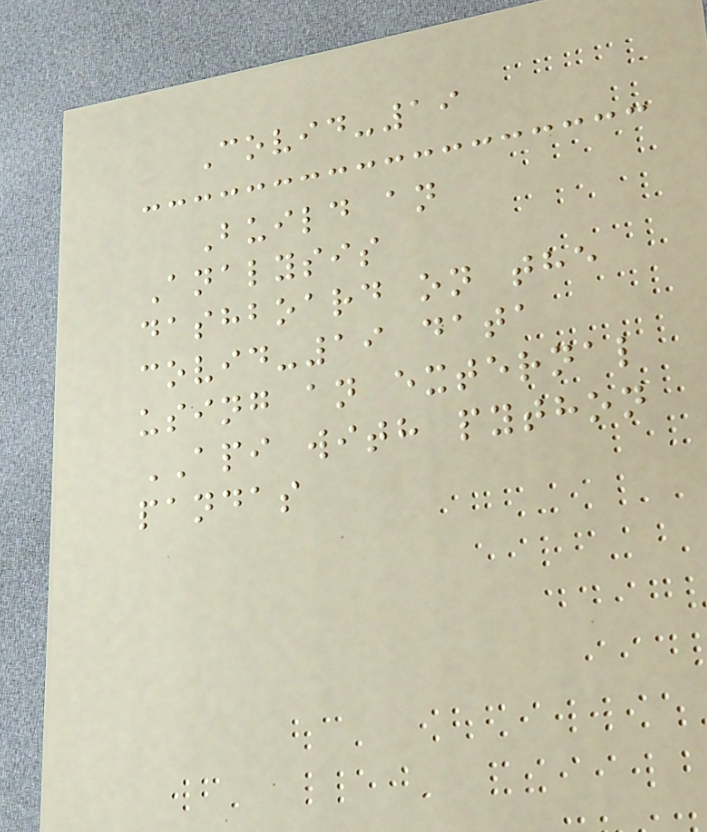Covid-19
Build an
Analysis
dashboard on the
covid-19 data
using an external
API with python
pandas
